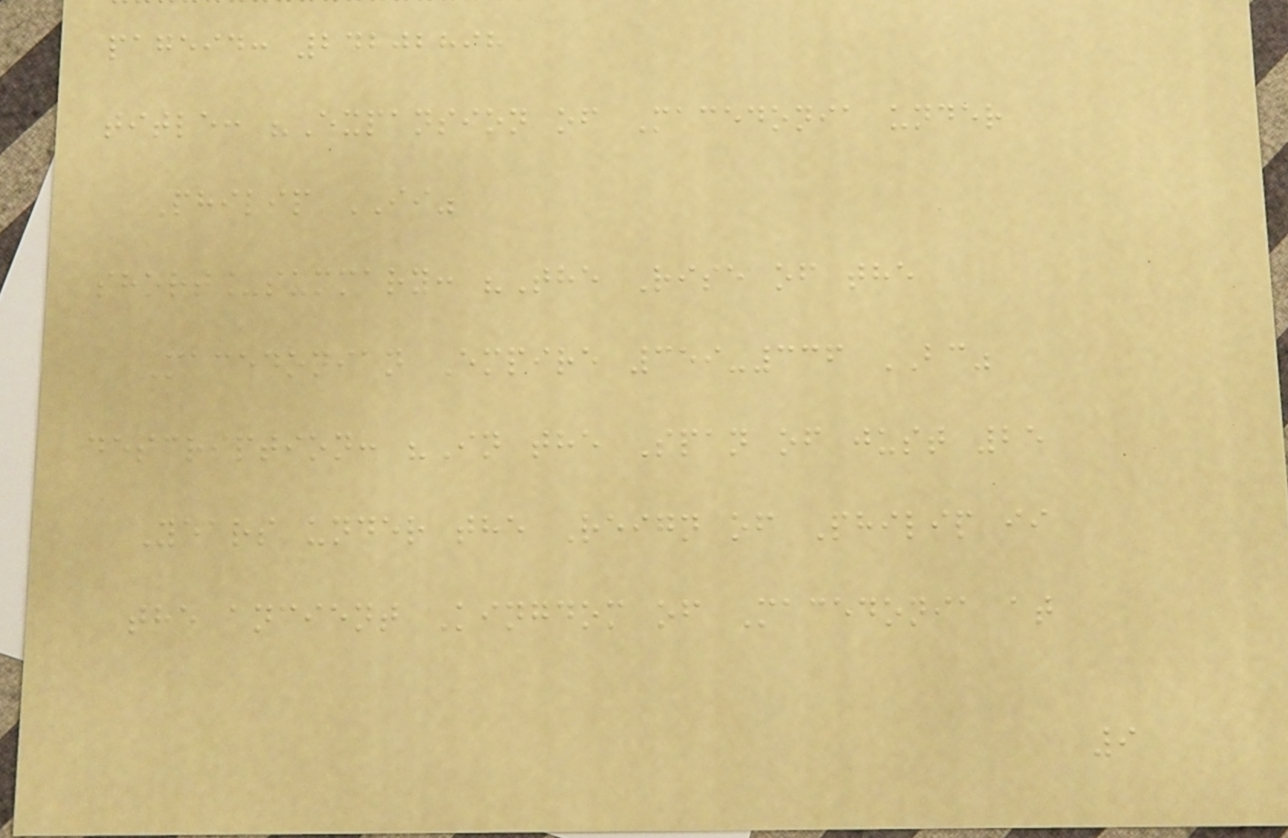pageid: 24202898
title: "Expansion of Macedonia under
Philip II"
short_summary: "The Rise of the
Macedonian Empire 359-336 BC"
description: "In the Span of just 25
Years under the Reign of Philip ii
the ancient Kingdom of Macedonia at
9
